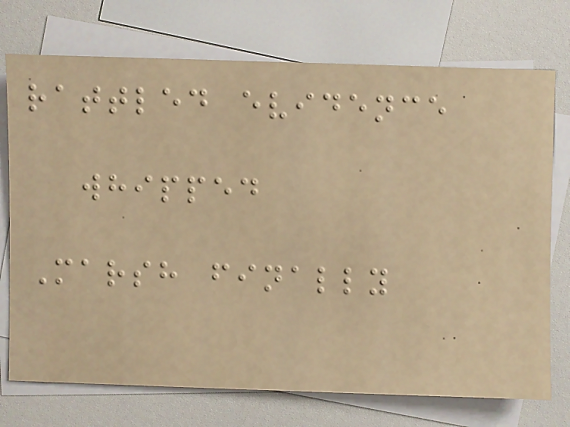rattled evidence
whipped
Marsh finally
